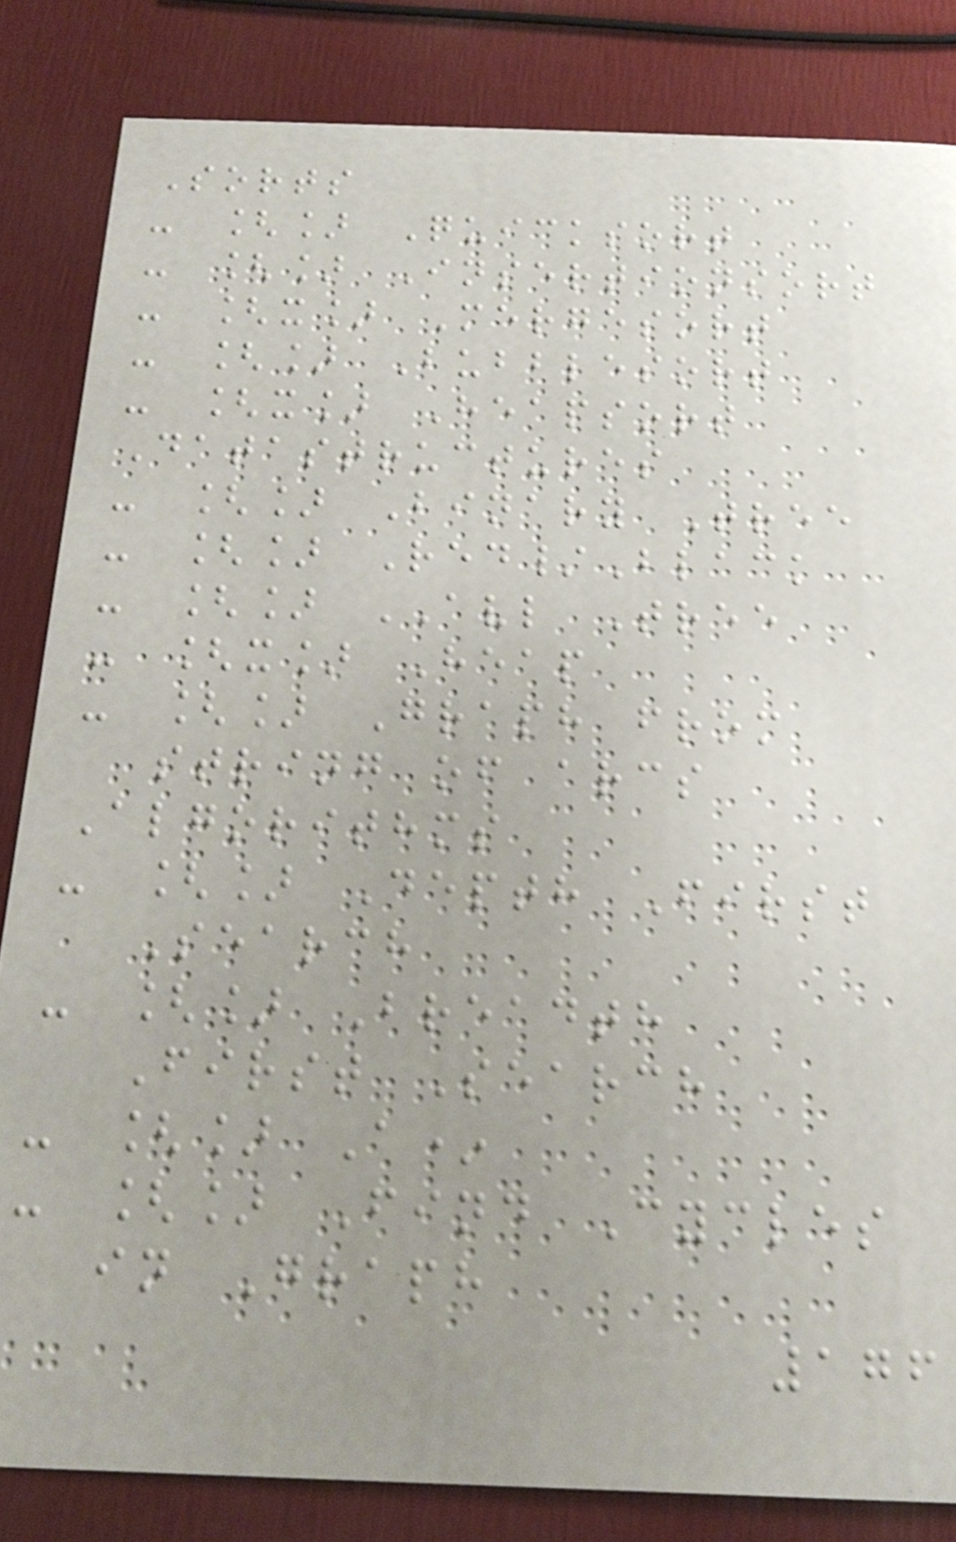Sorts
- [] Quicksort
- [] Insertionsort
- [x] Mergesort
- [] Bubblesort
- [x] Heapsort
Datastructures
- [] Binary Tree
- [] Red/Black
- [] AVL Tree
- [x] Heap
- [] Graph from
string of arcs
Algorithms
- [] Depth First
Search
- [] Breadth
First Search
- [] A*
- [] Find Cycles
in Graph
176
